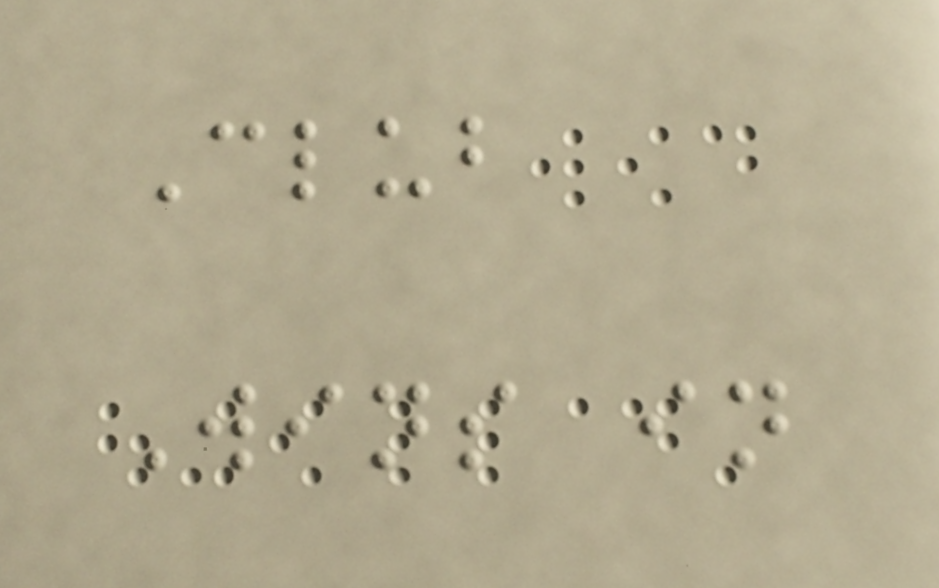Club
Wins in
